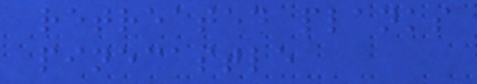retreated planks
pinecastle
